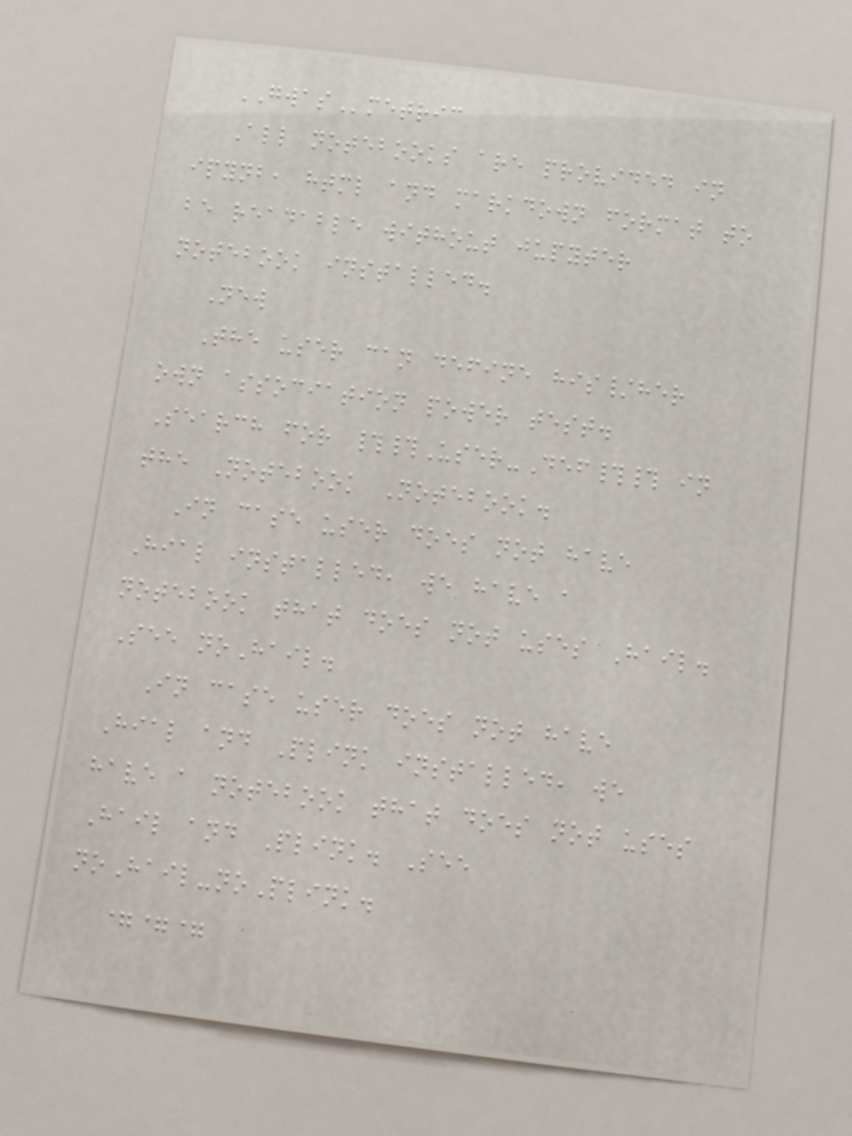GWASmetric
All notebooks are provided in
ipynb, html and markdown format to
be readable without jupyter
notebook installed.
New
The user can define his/her
own association power test.
Search for ##User-Def## in
the Notebook Notebook.
In case user does not have
Hial installed, we have a
notebook that does not uses Hail.
See noHail.
In case user does not have
Hial and Plink installed, we
have a notebook that does not uses
Hail and Plink. See
noHail-noPlink.
===
